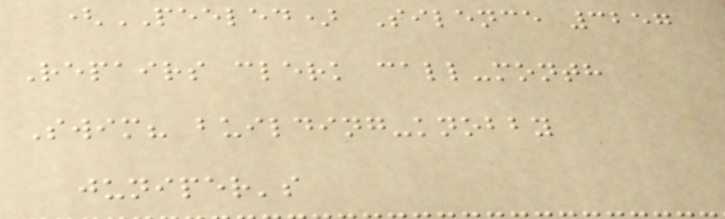(PEELED) Silence 3257
Repairs clerk call-month
Swim? building-knobby
juniper's
